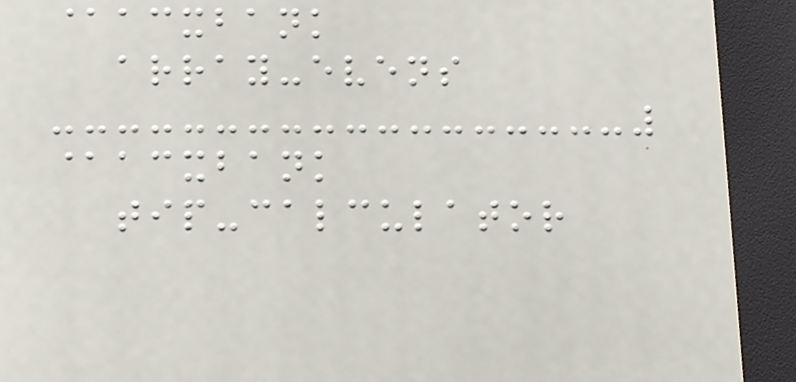@acxbank
array-evens
@acxbank
tip-calculator
